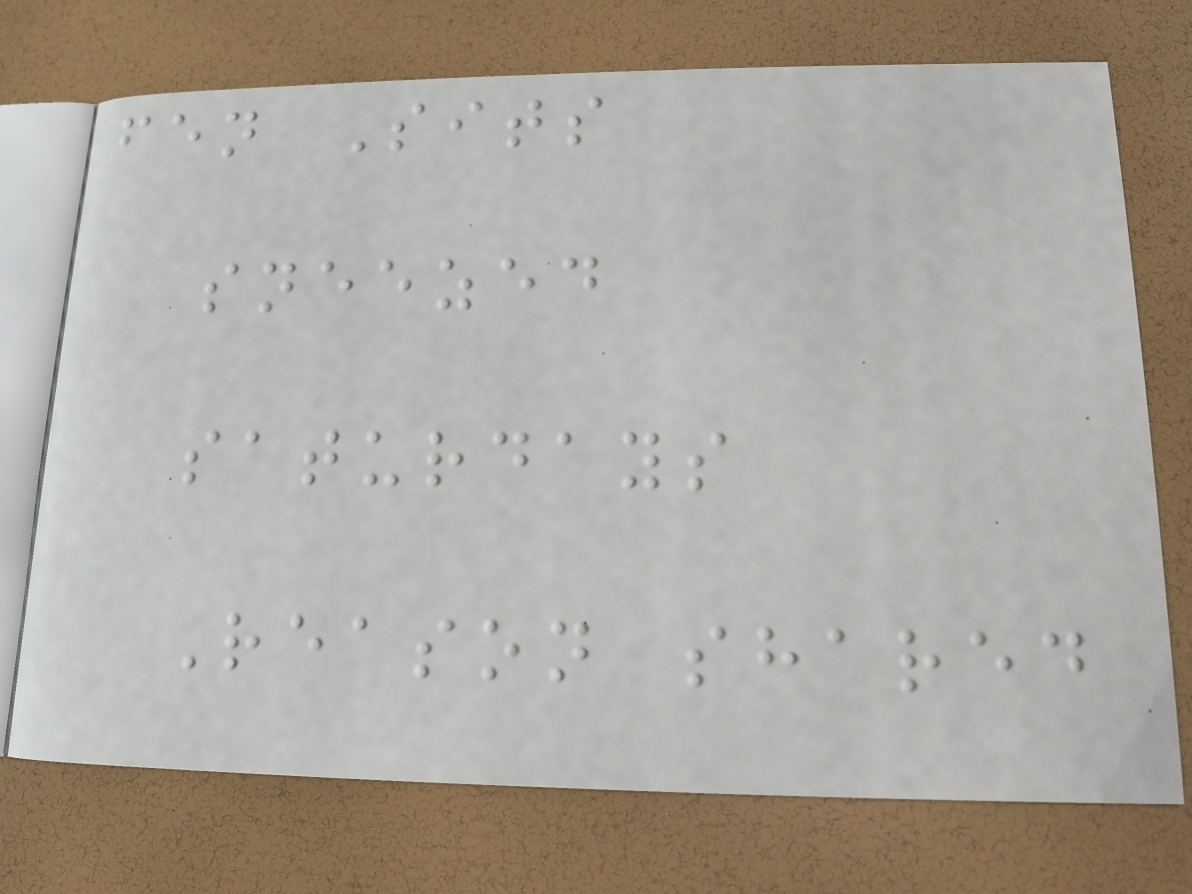fen Sits
sneezed
saturdays
Reason shared
